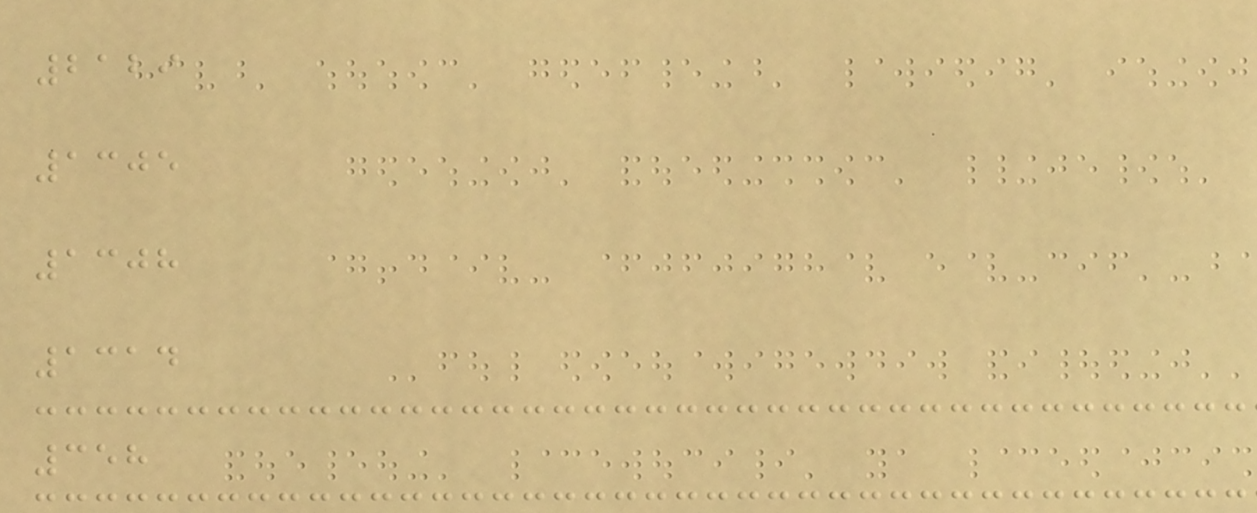2129
1305
1308
1314
358
